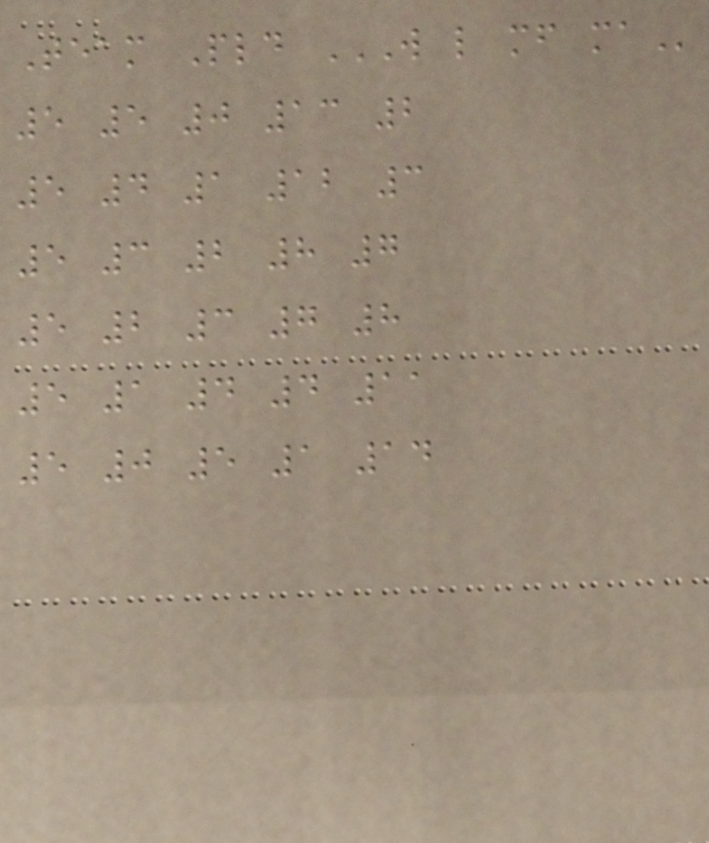Team Pld W L MF MA
5 5 0 13 2
5 4 1 12 3
5 3 2 8 7
5 2 3 7 8
5 1 4 4 11
5 0 5 1 14
